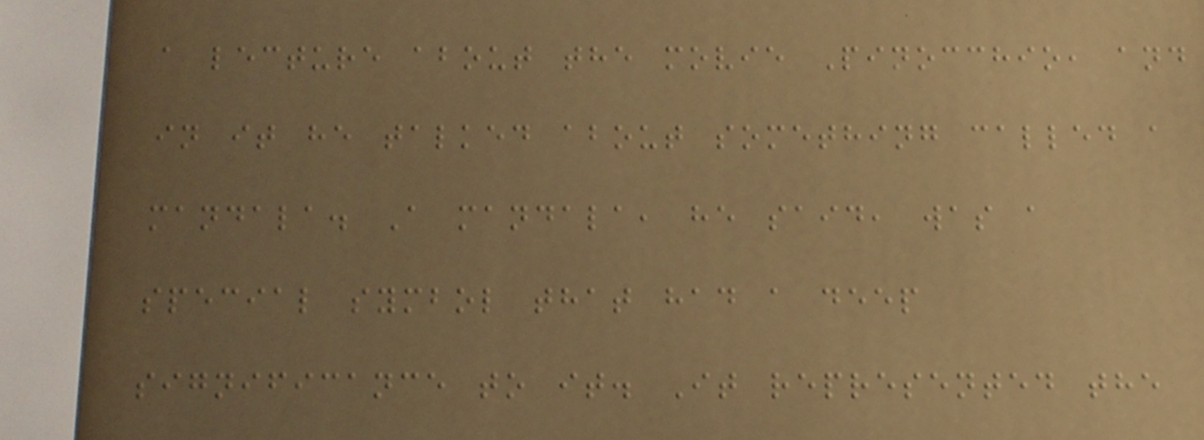a lecture about the movie Pinocchio, and
in it he talked about something called a
mandala. A mandala, he said, was a
special symbol that had a deep
significance to it. It represented the
